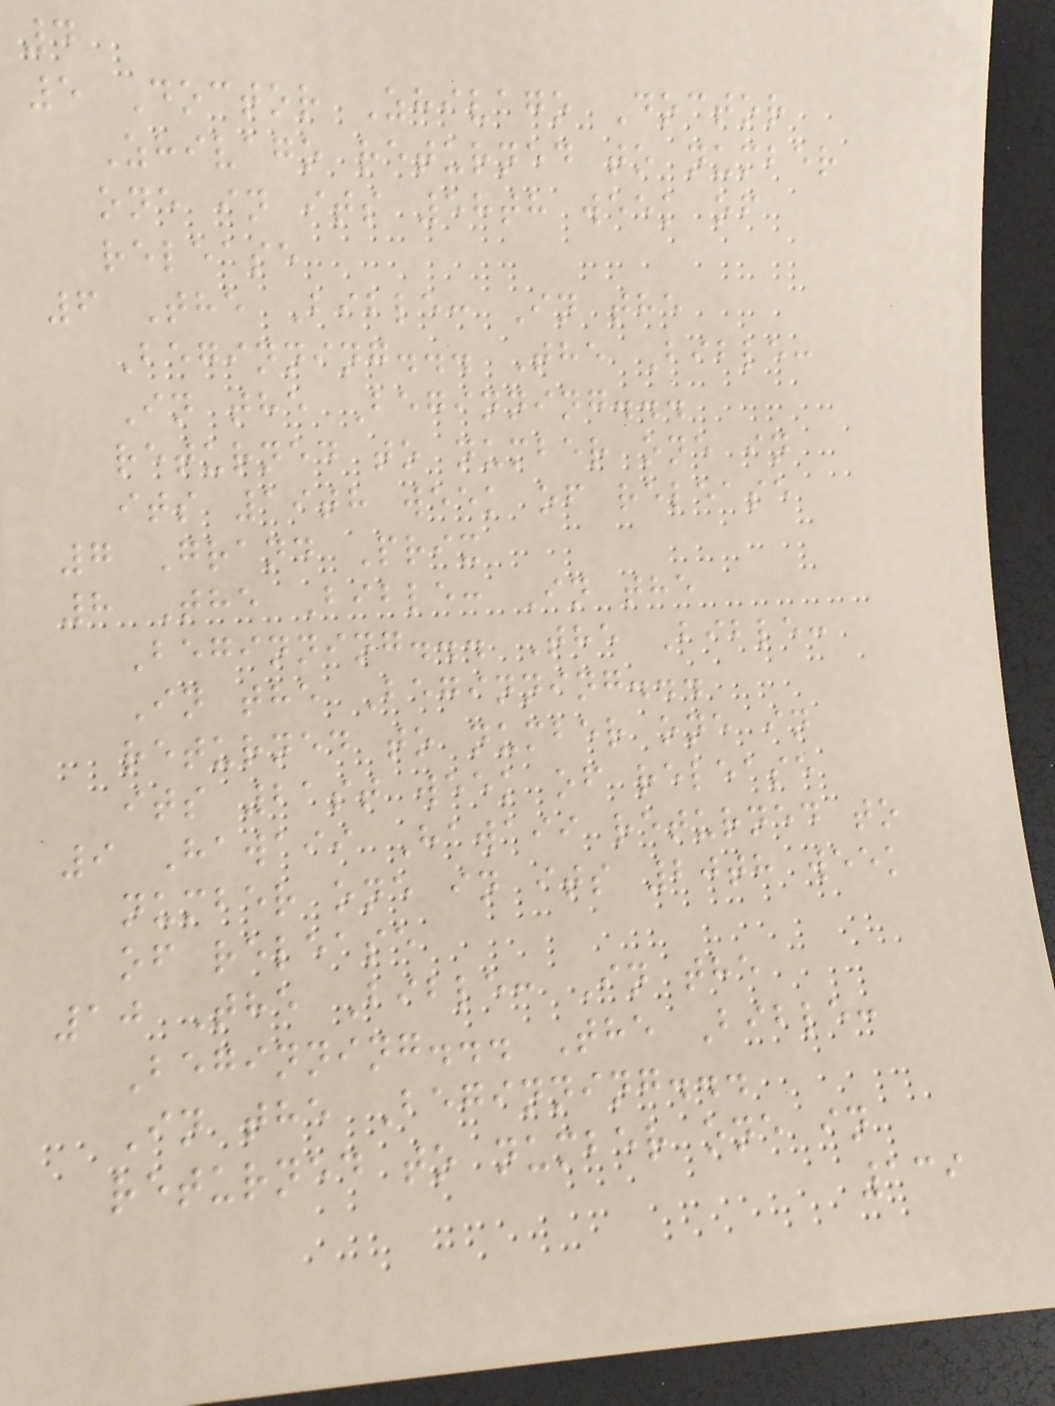4
5 Doctor Zhivago Doctor
Zhivago returned to number
one in its 58th week of
release
6 The Bible: In the
Beginning... The Bible:
In the Beginning...
returned to number one in
its 19th week of release
7 Grand Prix
8 The Bible: In the
Beginning... The Bible:
In the Beginning...
returned to number one in
its 21st week of release
9 Hawaii Hawaii returned to
number one in its 20th week
of release
10 The Bible: In the
Beginning... The Bible:
In the Beginning...
returned to number one in
139
